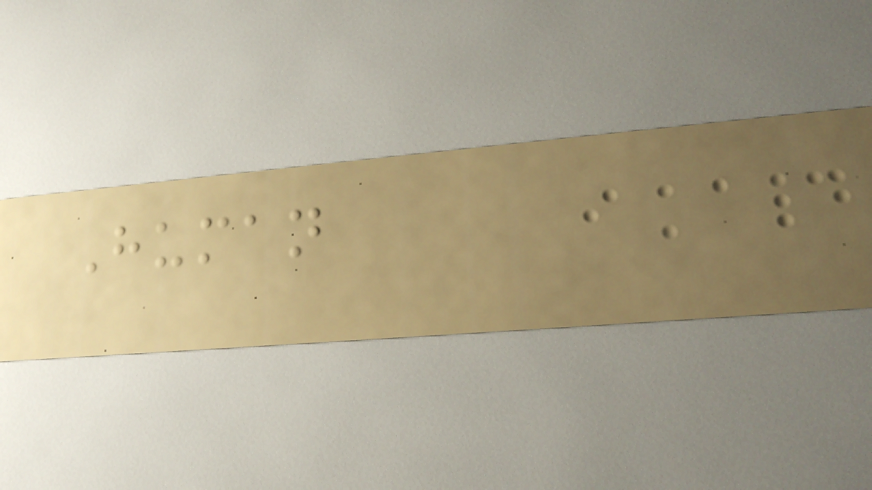Human
